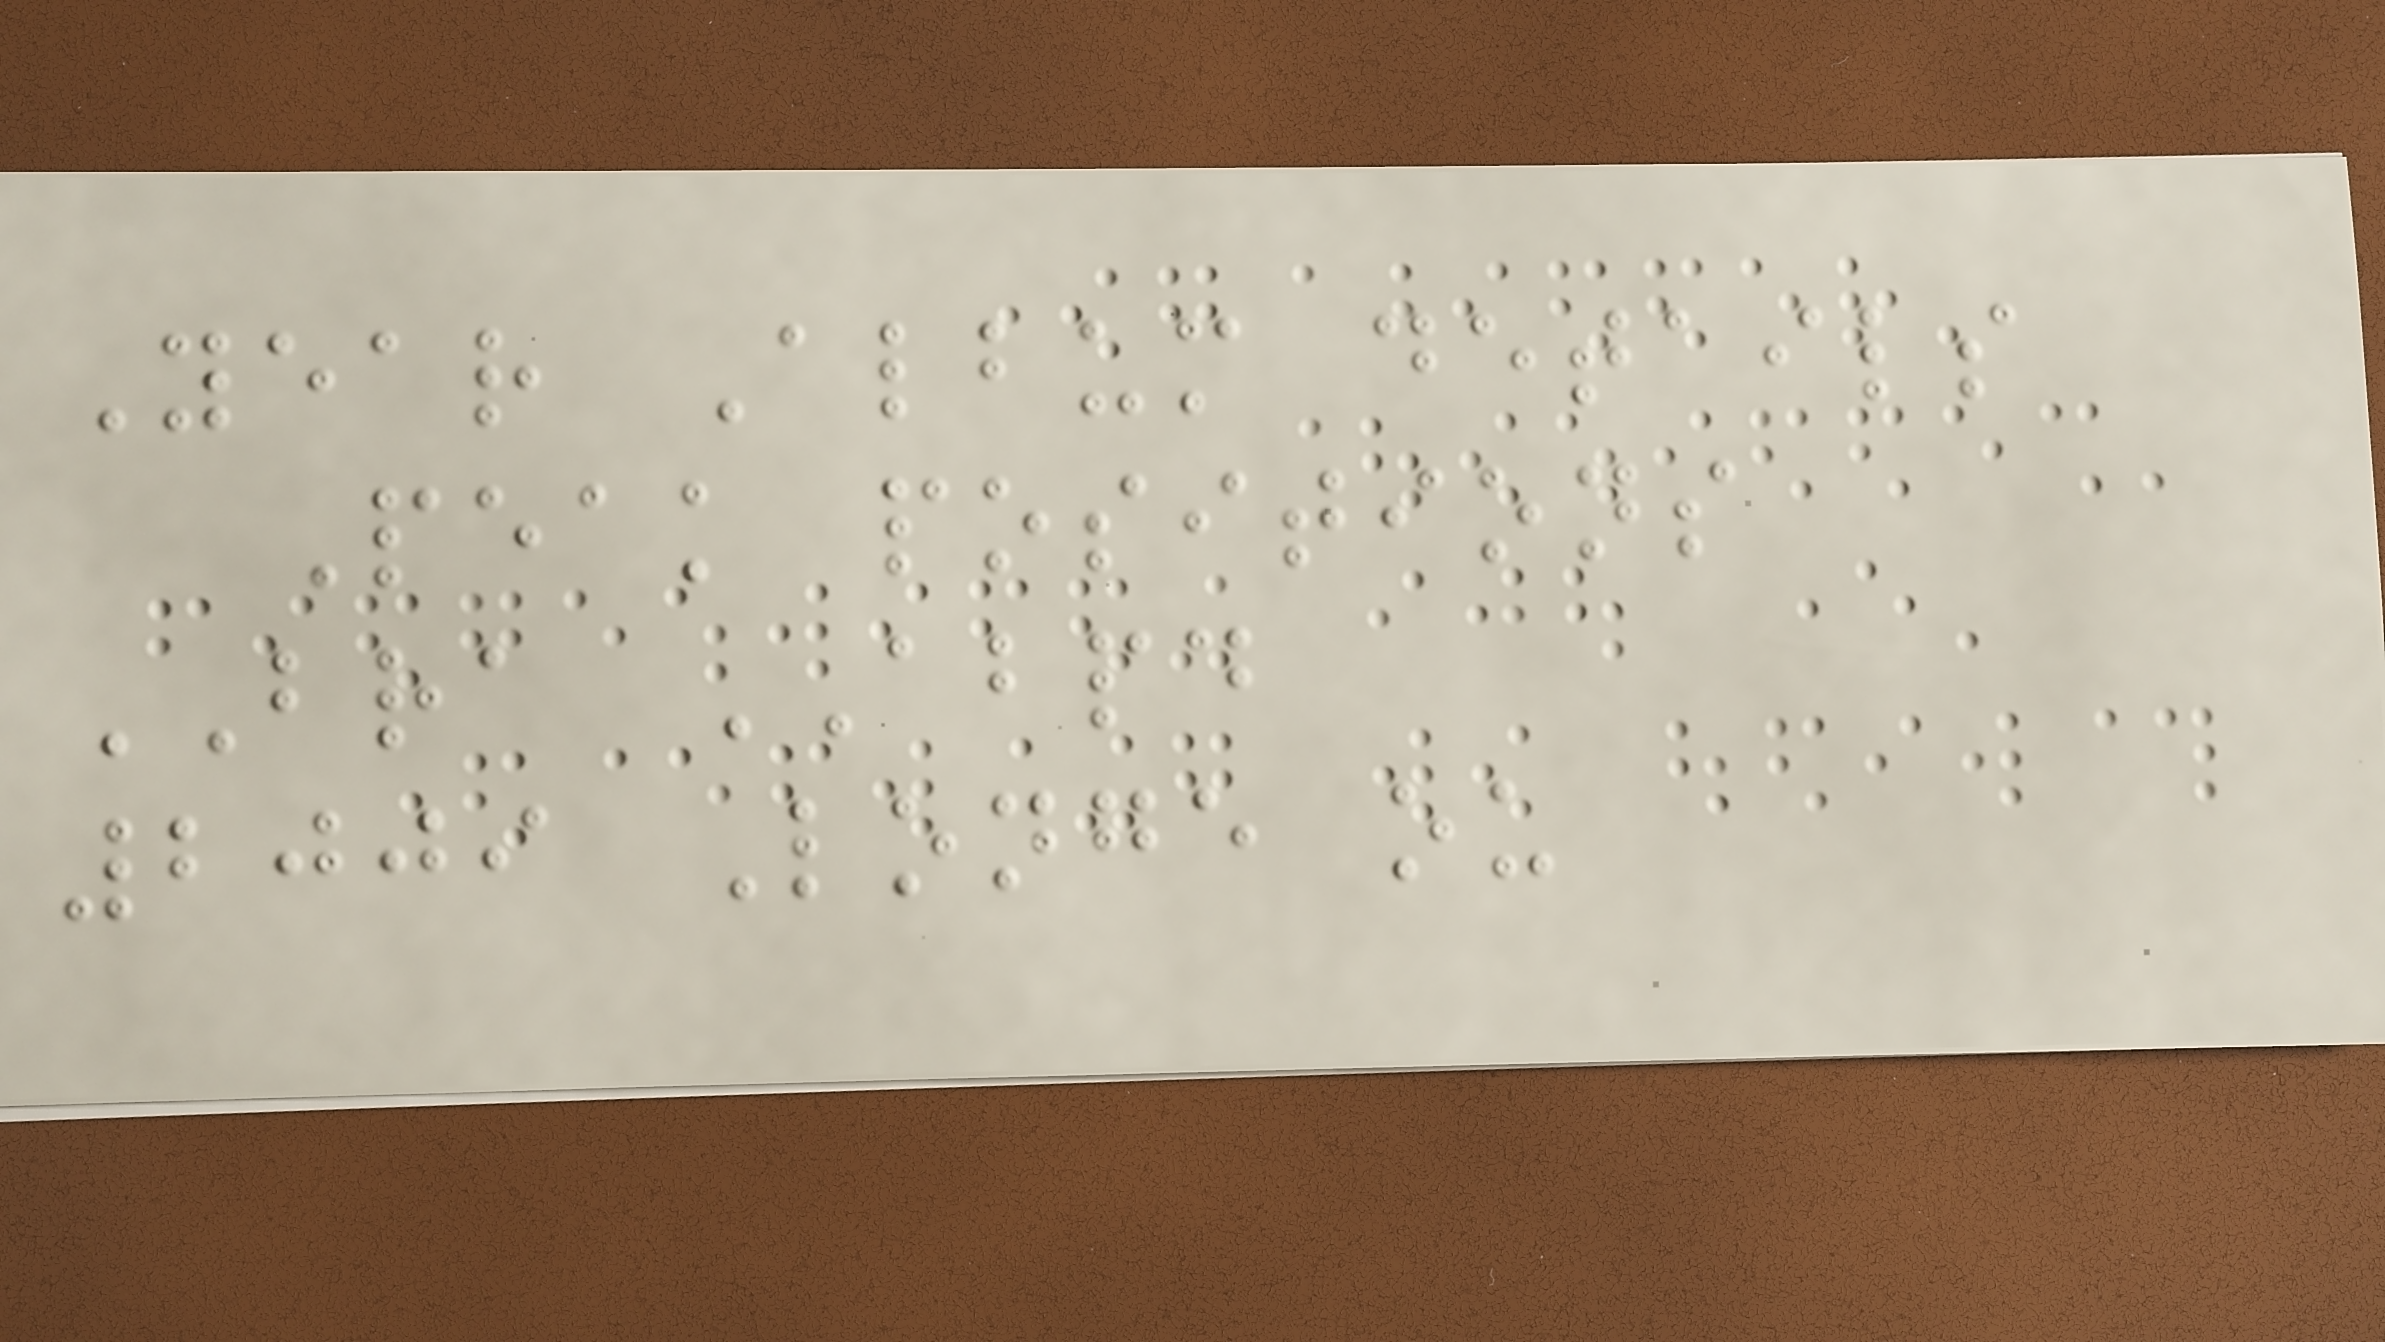Year Album details
Peak positions
BRA ABPD
2009 Longe ou
